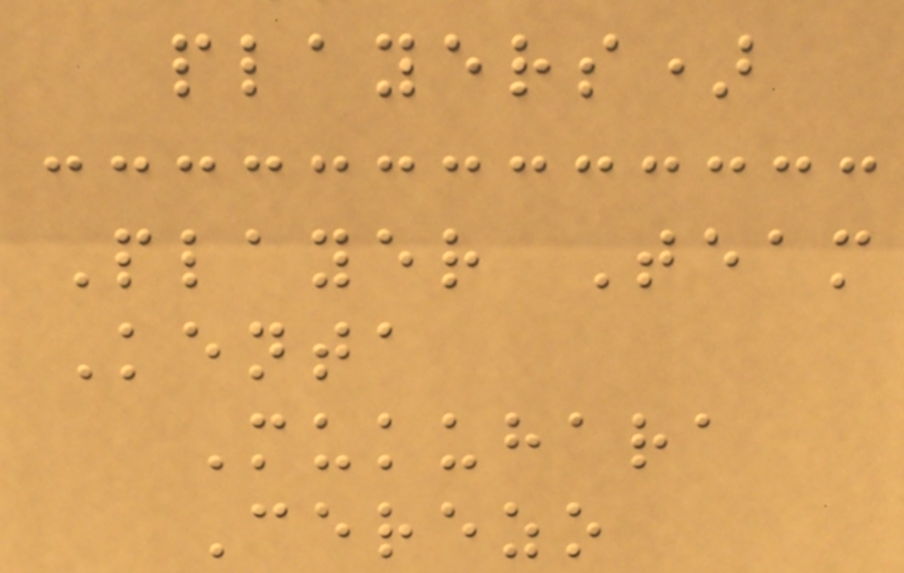players)
Player Team
Kenta
Mukuhara
Cerezo
